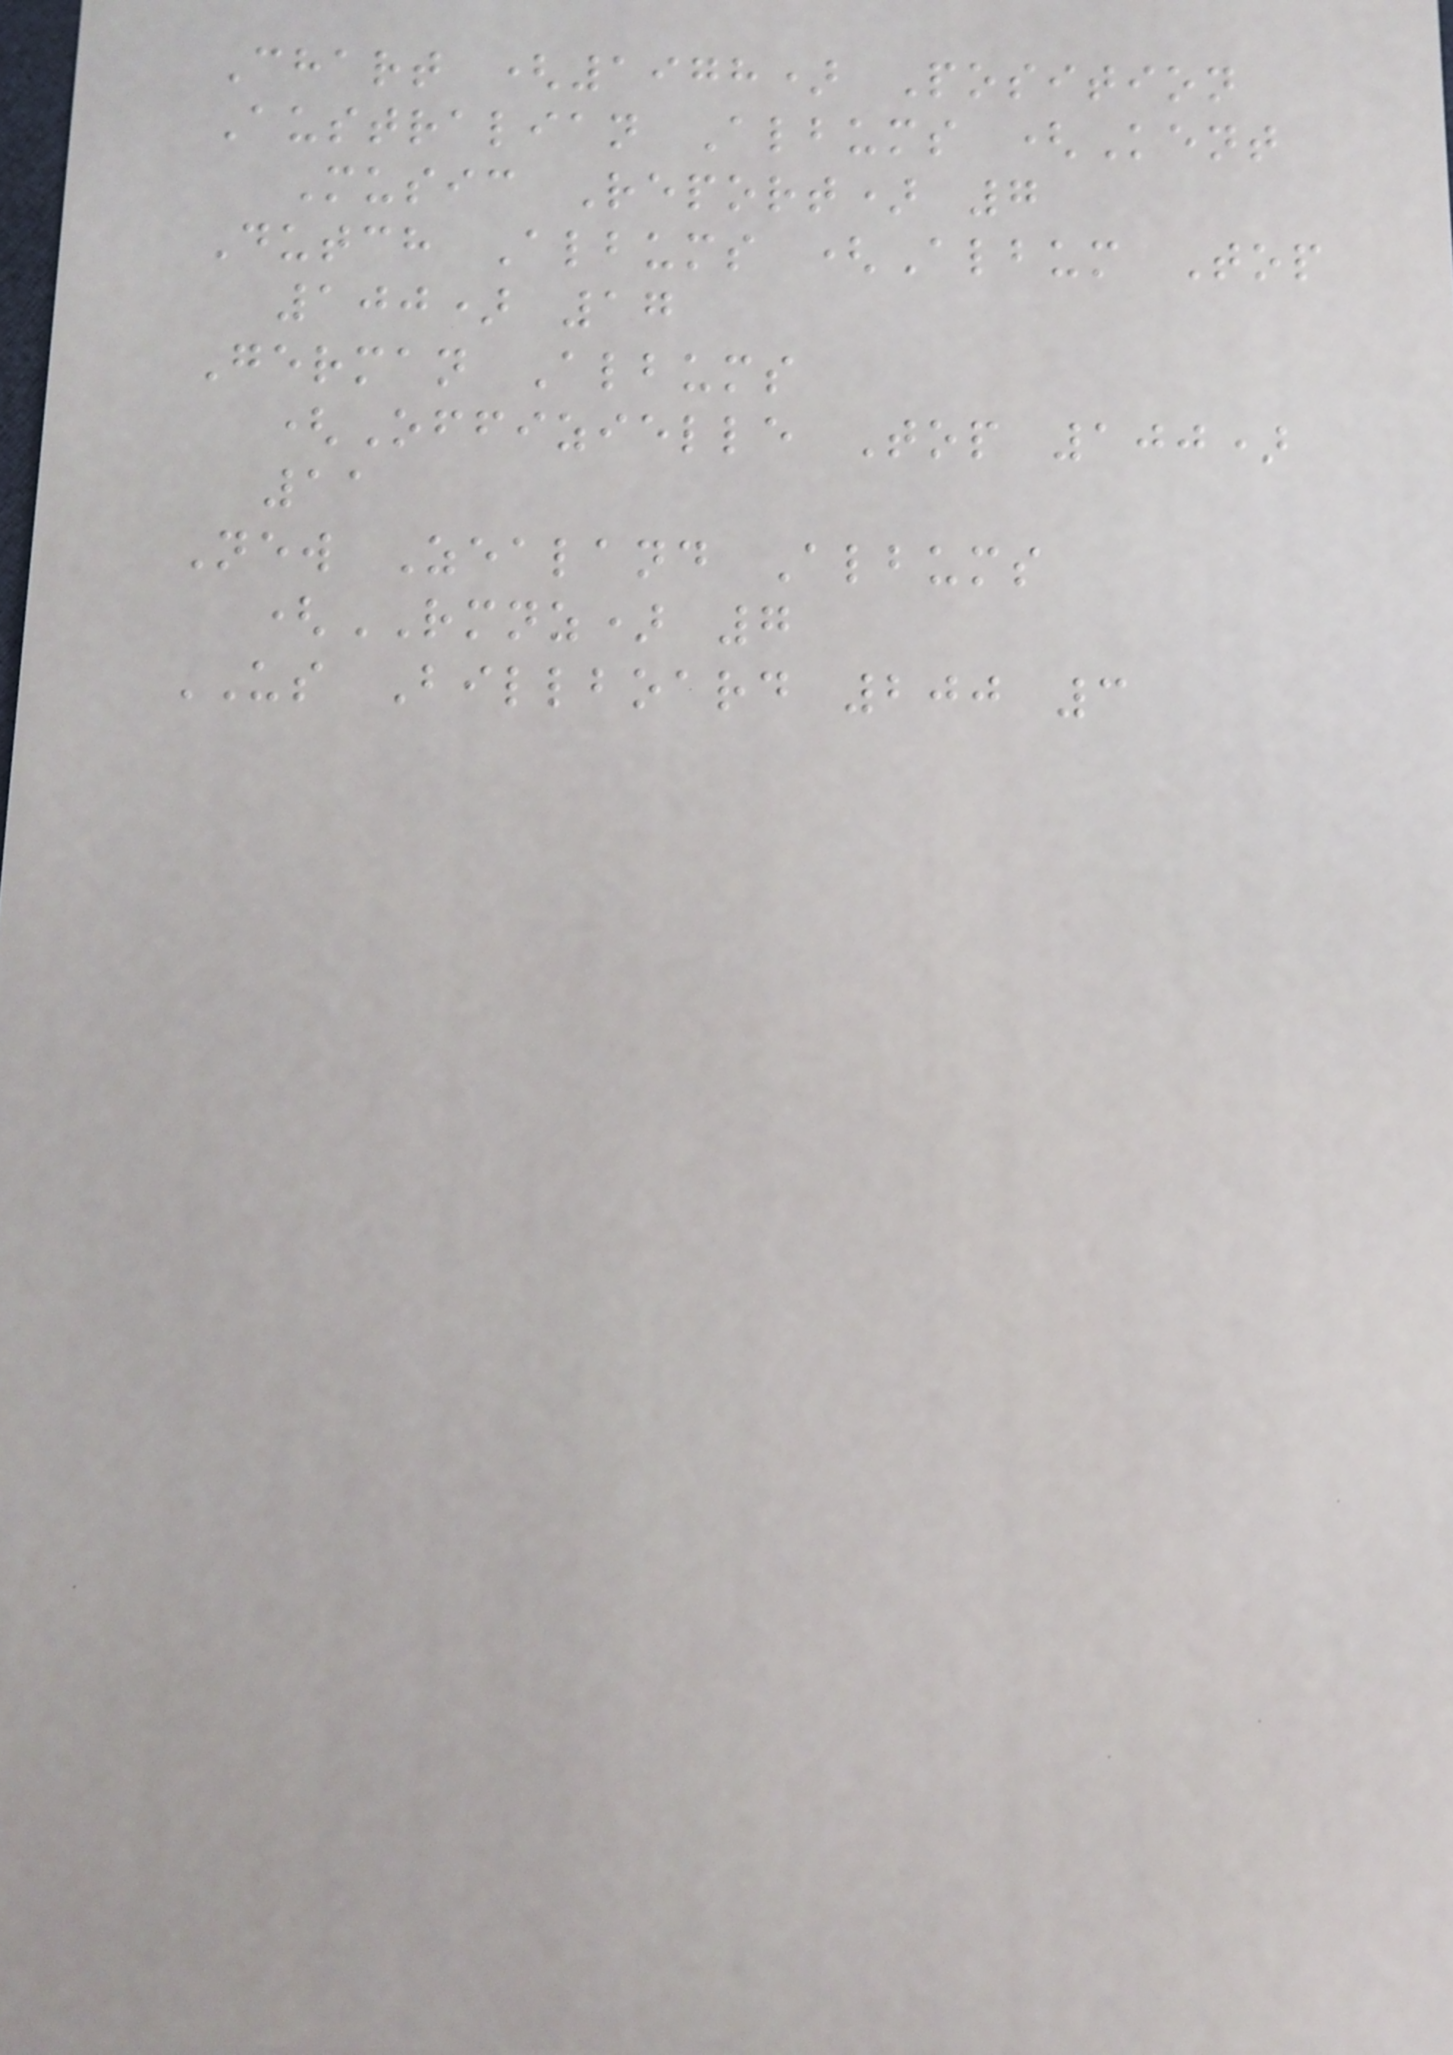Chart (1978) Position
Australian Albums (Kent
Music Report) 7
Dutch Albums (Album Top
100) 17
German Albums
(Offizielle Top 100)
11
New Zealand Albums
(RMNZ) 7
US Billboard 200 3
